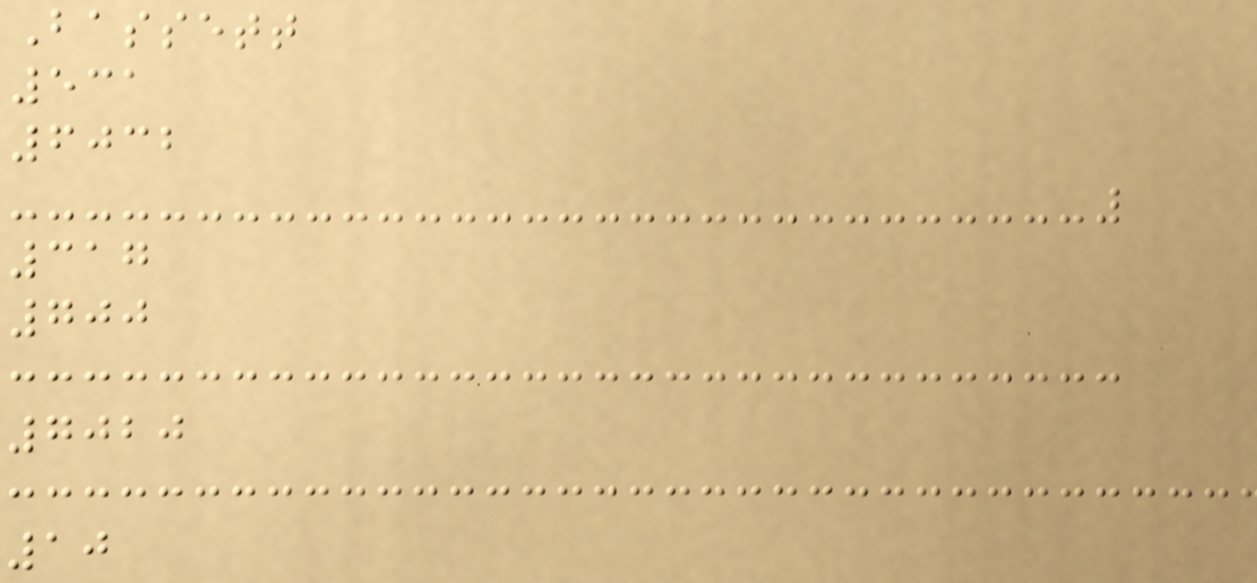Bassett
531
6032
317
700
7020
10
